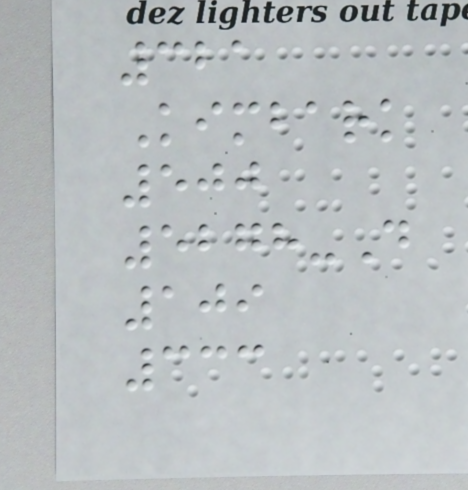321
Kimbark
500
5278-D
109
333
